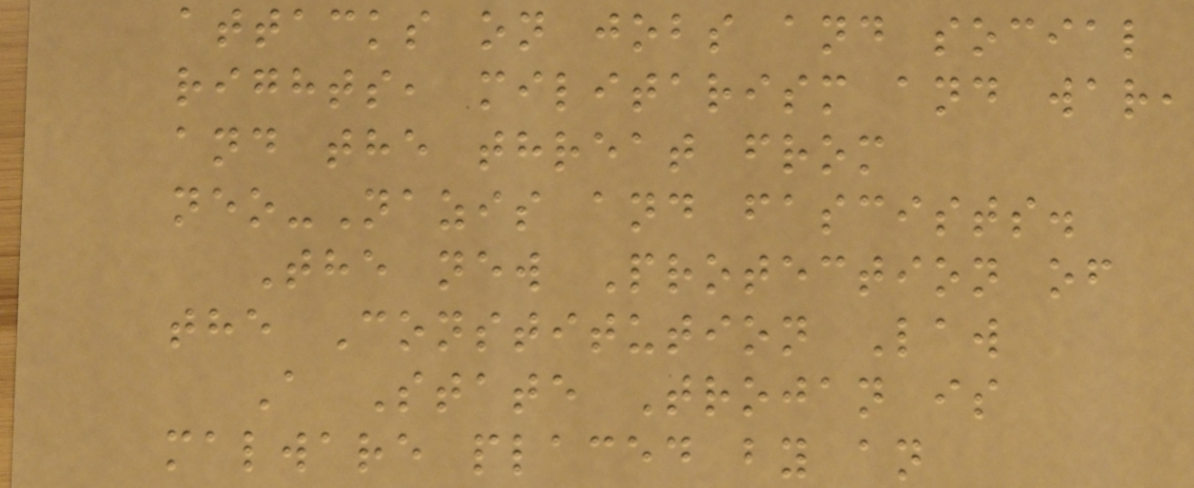attacks on jobs and social
rights, militarism and war,
and the threat from
neo-Nazis and fascists.
The new Protection of
the Constitution Law
A State Trojan is
malware placed by an
